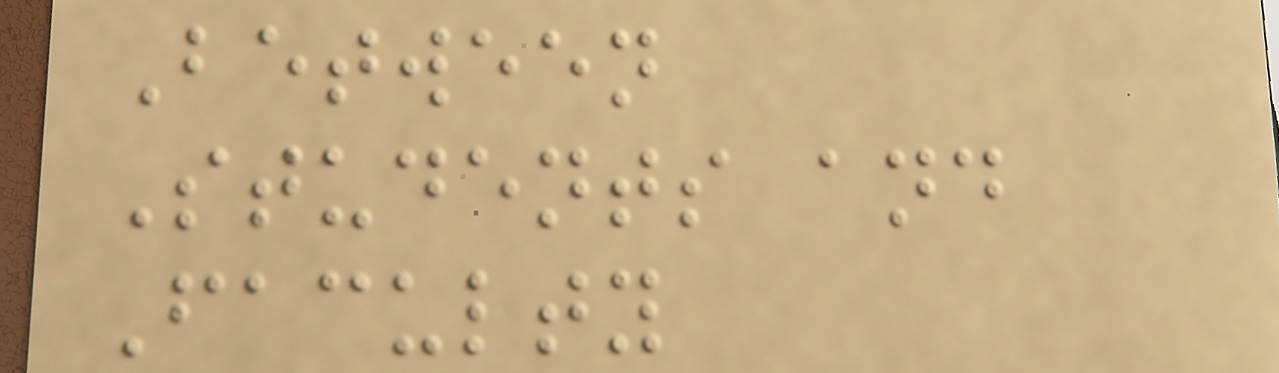Between
Students and
Faculty
